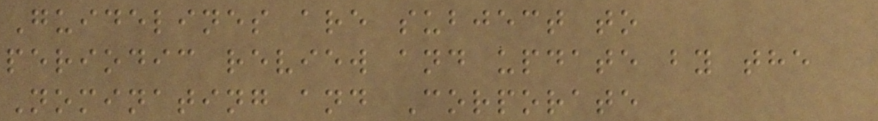Guidelines are subject to
periodic review and update by the
Nominating and Corporate
